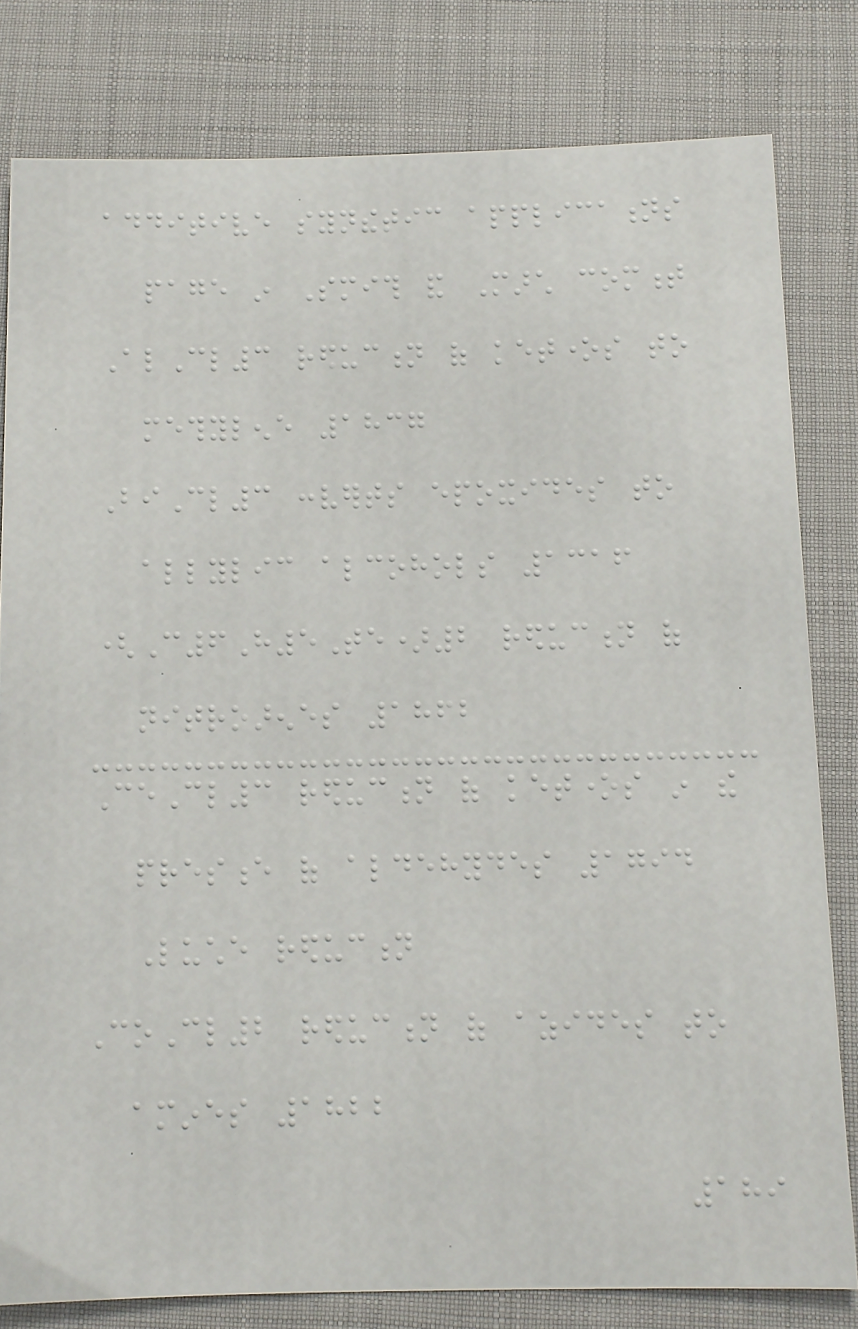additive synthetic applications
page in Smith and March comment
AlCl3 reduction of ketones to
methylene 1837
BiCl3 converts epoxides to
allylic alcohols 1316
(C6H5Te)2 reduction of
nitroarenes 1862
CeCl3 reduction of ketones in the
presence of aldehydes 1794
Luche reduction
CoCl2 reduction of azides to
amines 1822
189
